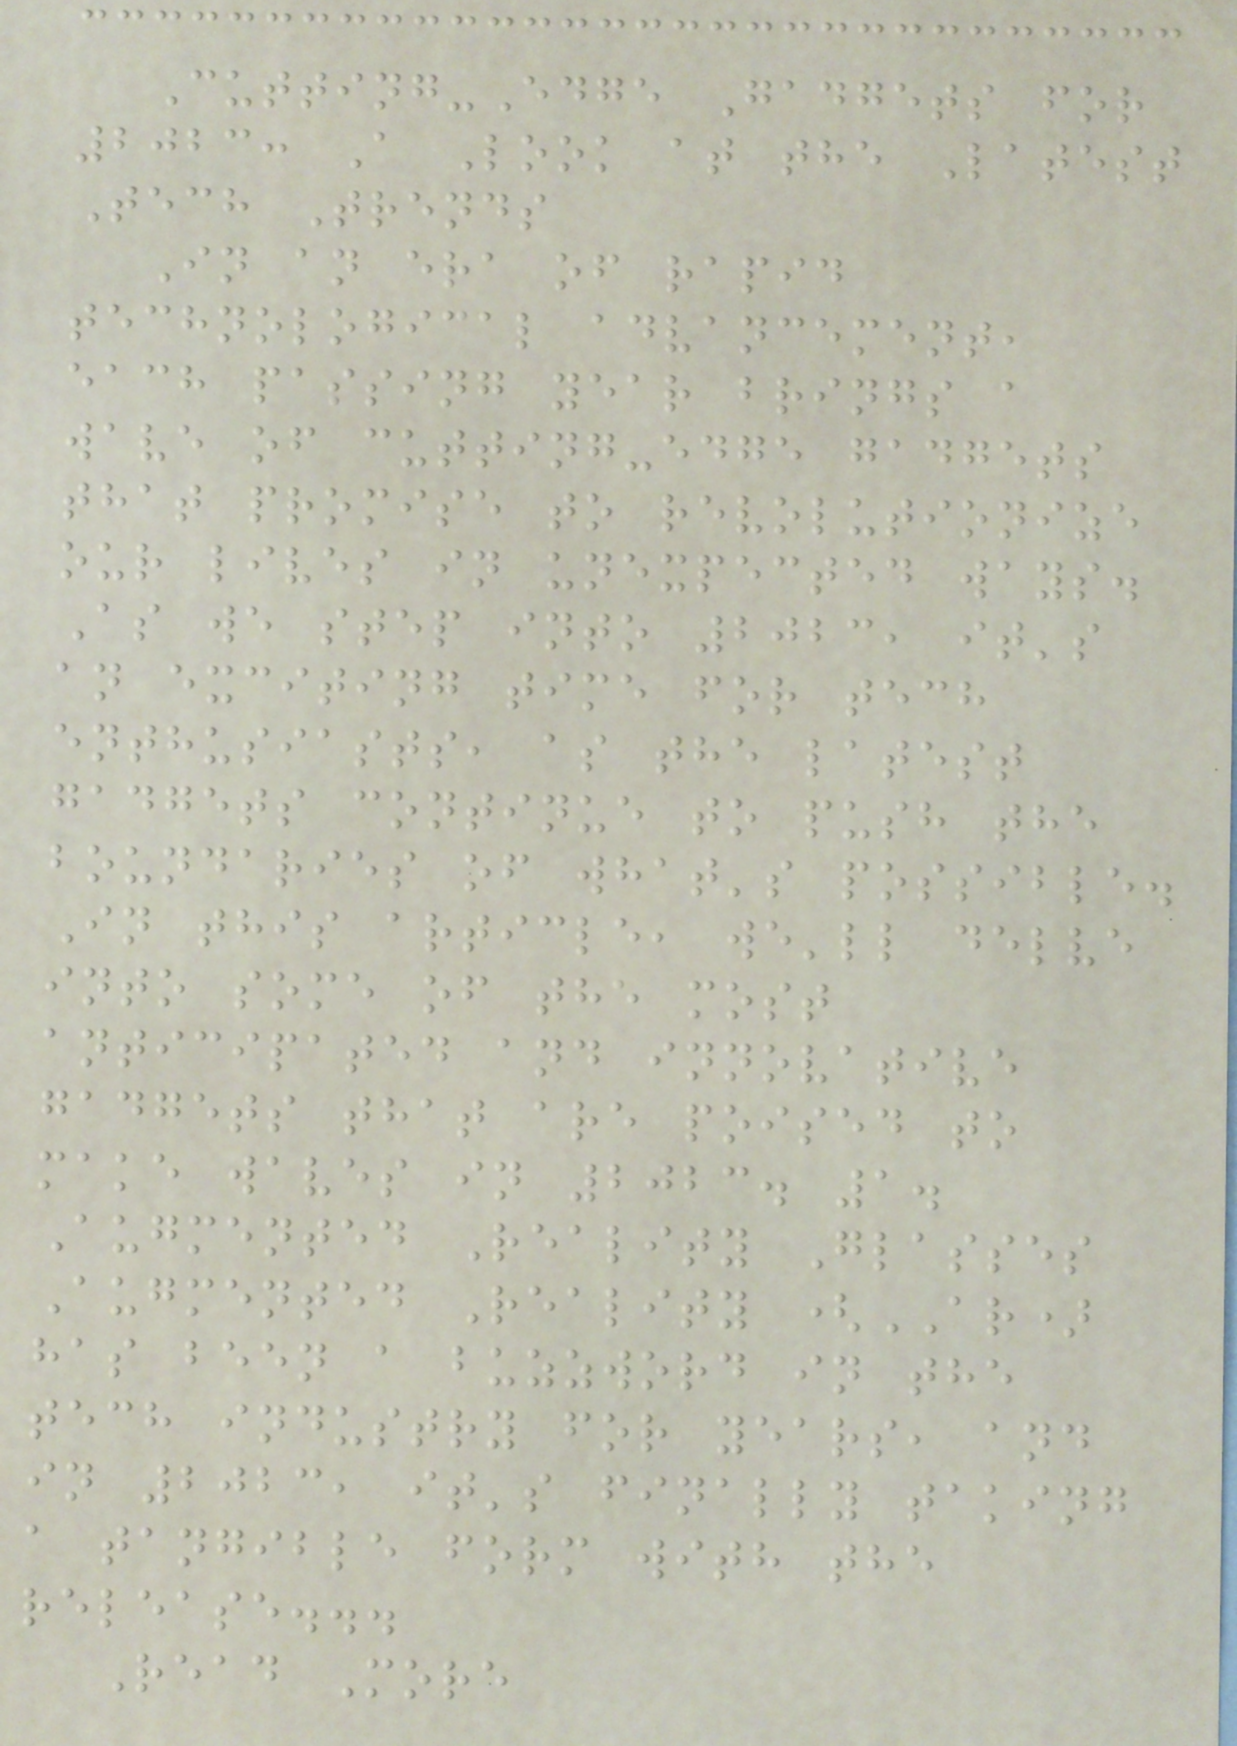Cutting-Edge Gadgets for
2023: A Look at the Latest
Tech Trends
In an era of rapid
technological advancement,
each passing year brings a
wave of cutting-edge gadgets
that promise to revolutionize
our lives in unexpected ways.
As we step into 2023, it's
an exciting time for tech
enthusiasts, as the latest
gadgets continue to push the
boundaries of what's possible.
In this article, we'll delve
into some of the most
anticipated and innovative
gadgets that are poised to
make waves in 2023. 1.
Augmented Reality Glasses
Augmented Reality (AR)
has been a buzzword in the
tech industry for years, and
in 2023, it's finally taking
a tangible form with the
release...
Read More
